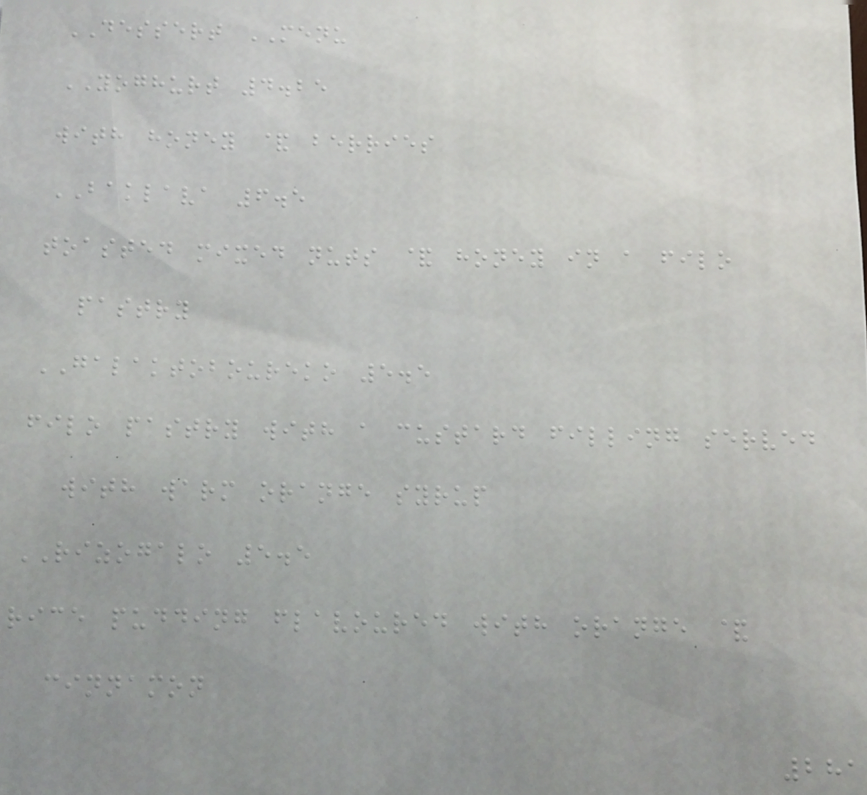DESSERT MENU
YOGHURT 4.25
with honey & berries
BAKLAVA 6.5
toasted mixed nuts & honey in a filo
pastry
GALAKTOBOUREKO 5.5
filo pastry with a custard filling served
with warm orange syrup
RIZOGALO 5.5
rice pudding flavoured with orange &
cinnamon
281
